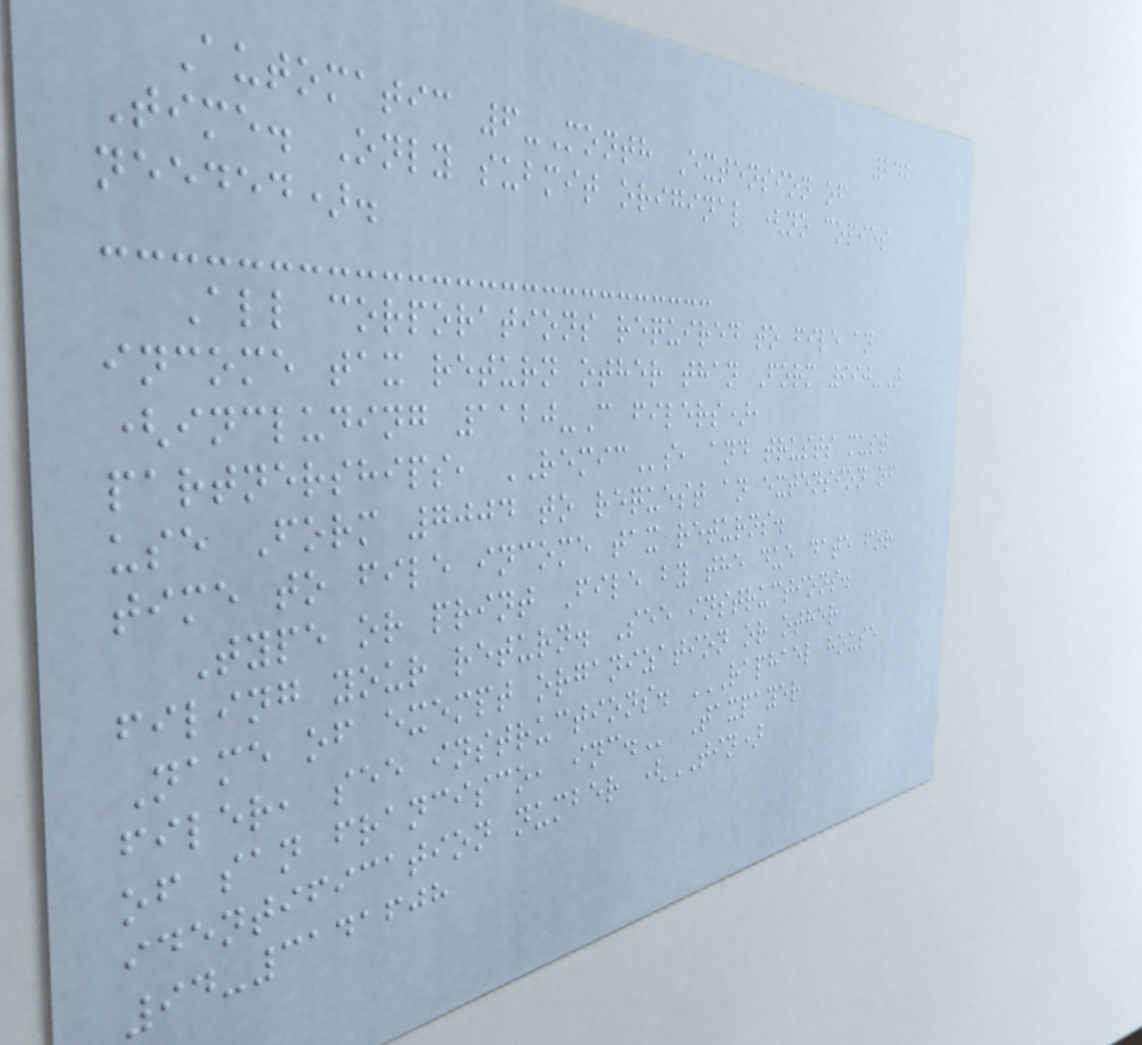242
Automatic 6-Month Extension of
Time. Only submit original (no copies
needed).
All corporations required to file an
income tax return other than Form 990-T
(including 1120-C filers),
partnerships, REMICs, and trusts must
use Form 7004 to request an extension of
time to file income tax returns.
Type or print File by the due date for
filing your return. See instructions.
Name of exempt organization or other
filer, see instructions. RAPHAEL HOUSE
OF SAN FRANCISCO, INC. Taxpayer
identification number (TIN)
94-3141608
